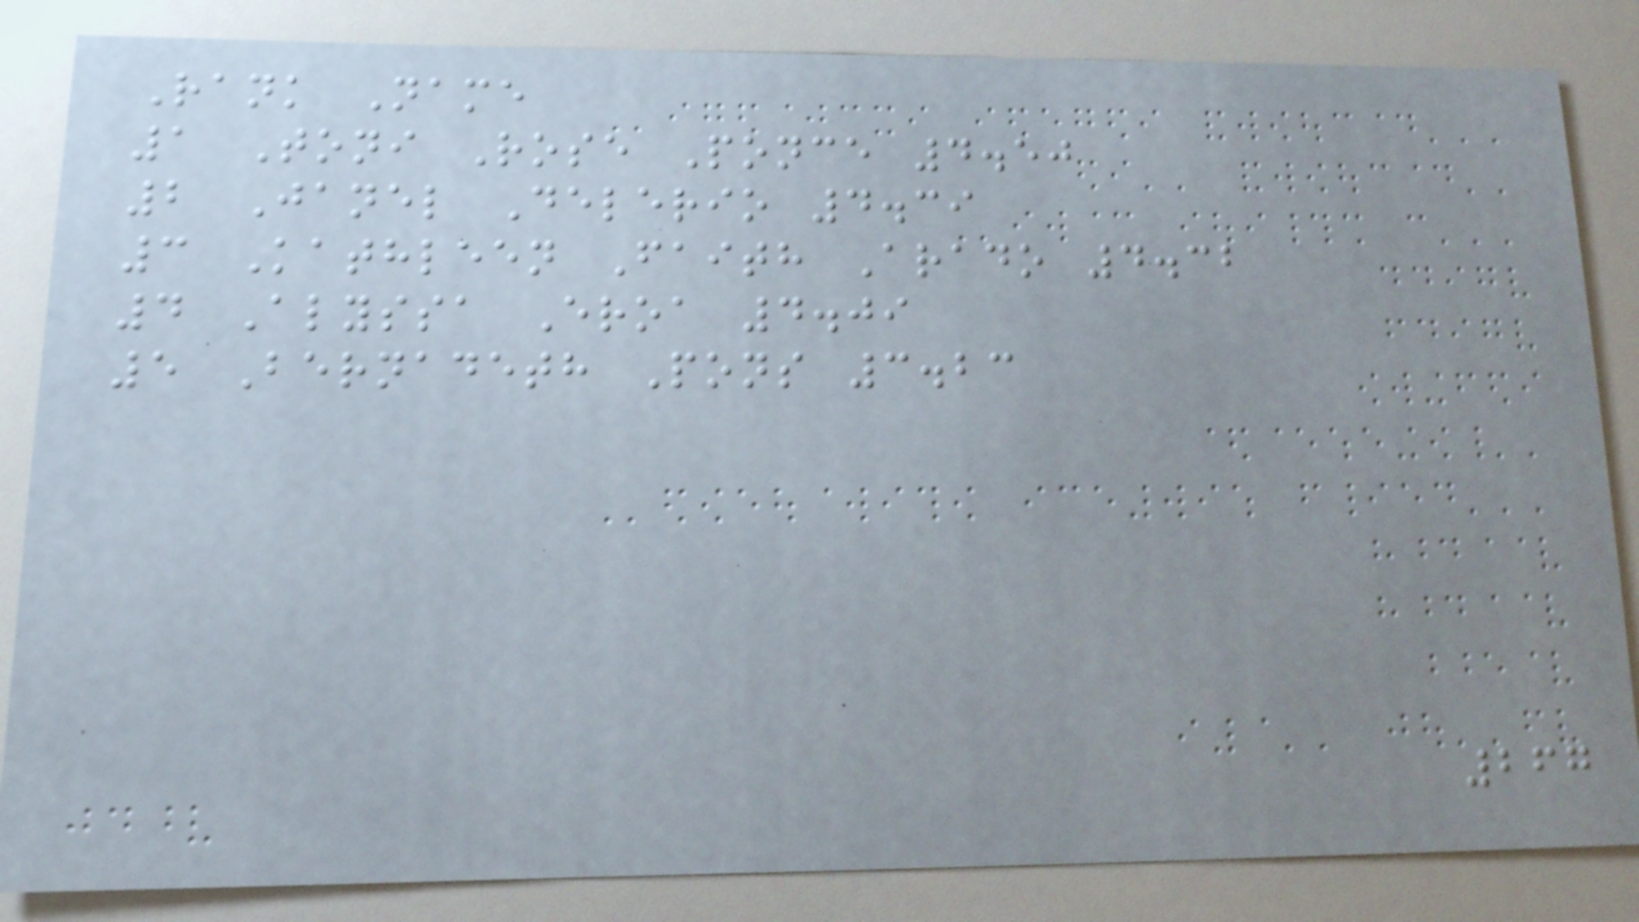Rank Name
1 Toni Rose Ponce 4.50
2 Janel Delerio 4.39
3 Kathleen Faith Arado 4.32
4 Alyssa Eroa 4.09
5 Bernadeth Pons 3.23
267
